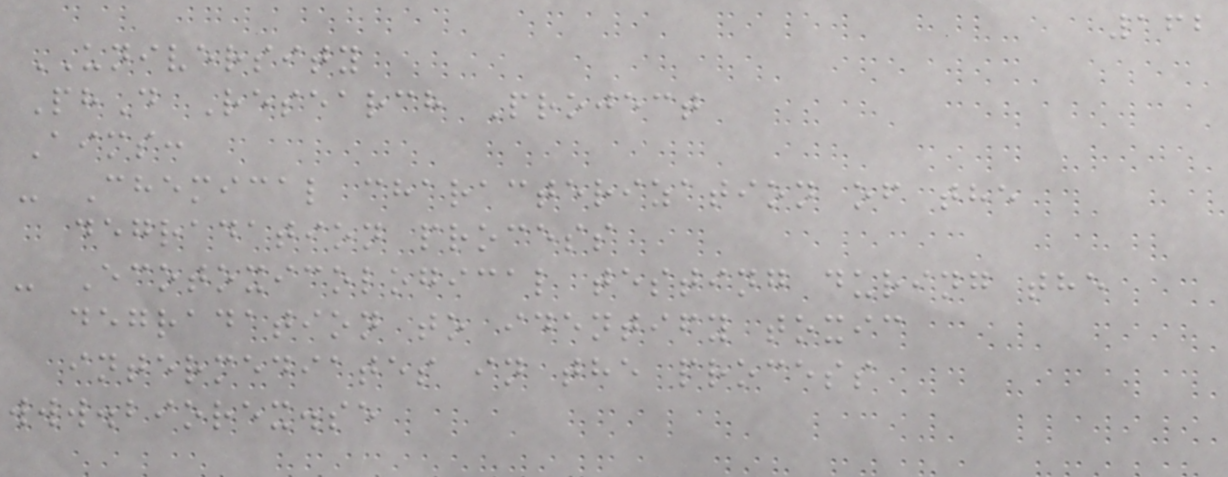162
UNIVERSITY
PhD Research Project
Aims:
- Chemical characterization of the
degradation process
- Ecotoxicological testing during the
degradation to identify toxic
intermediates in the process
www.biorex.se
